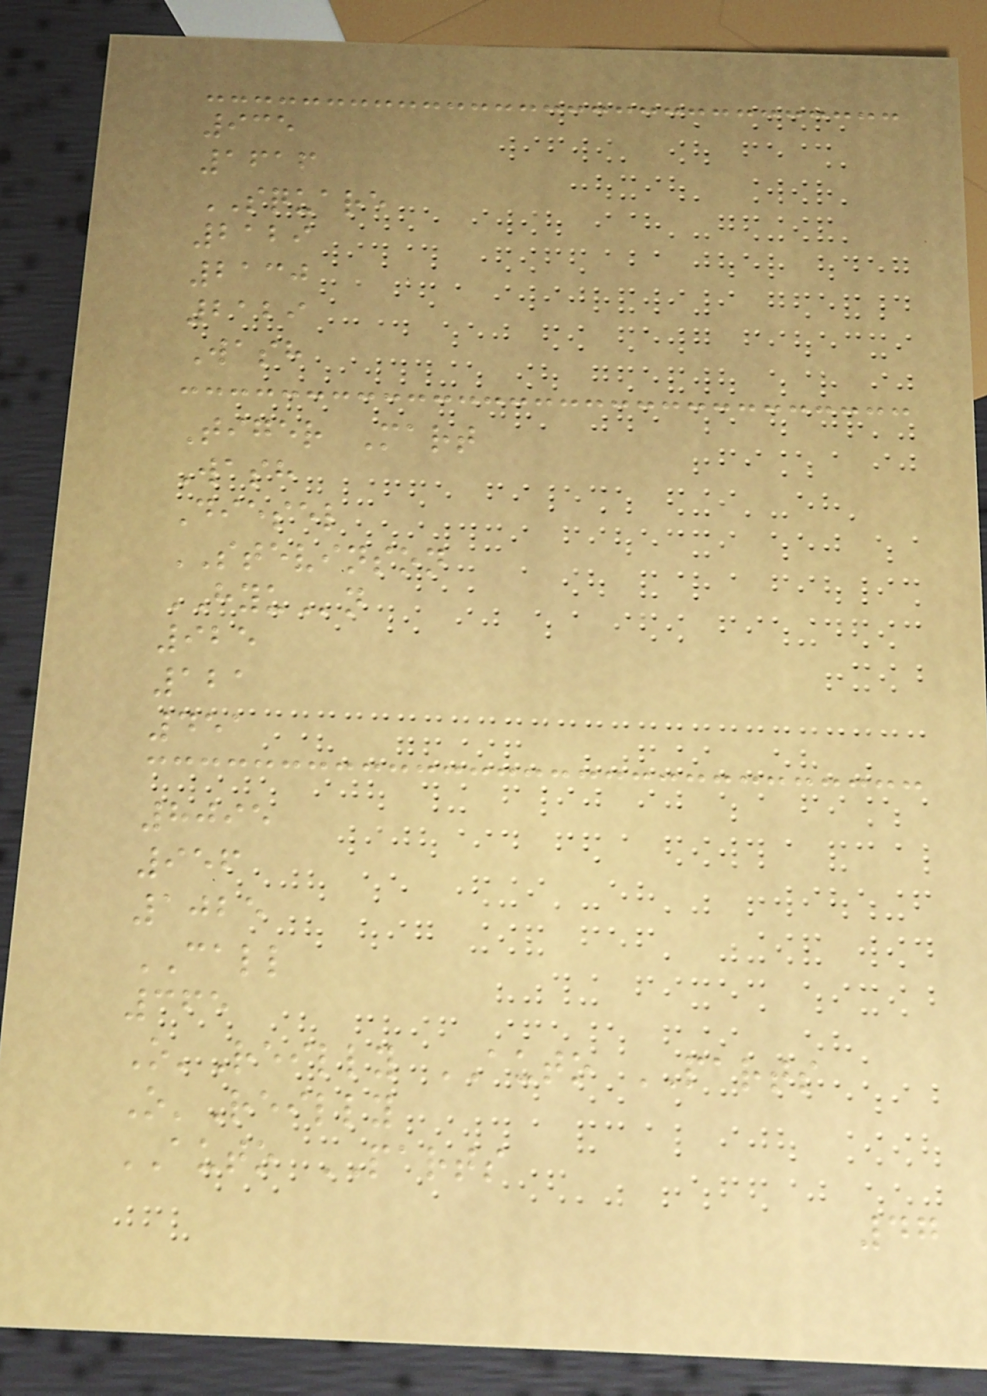935
1616
SQUARE
2129
2130
2129
Wash
Tiger Mart
Wash
Diesel
STEVINSON
HYUn
925
121
451
8095
956
1025
CALL
365
O'Reilly AUTO PARTS
O'Reilly
AUTO PARTS
47
